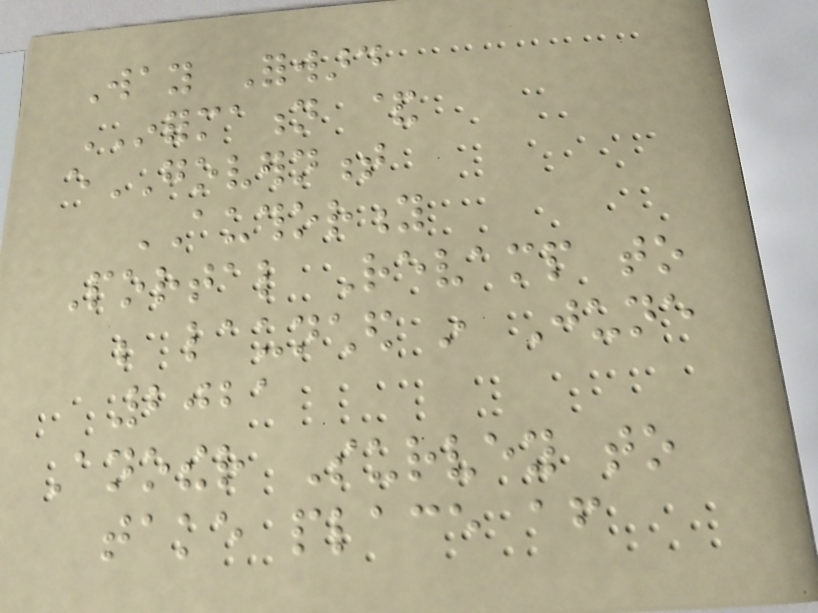Way Forward
INFORMATION &
eGOVERNMENT
AUTHORITY
Portal Revamp to
be launched in June
2021
Another Survey to
take place after
